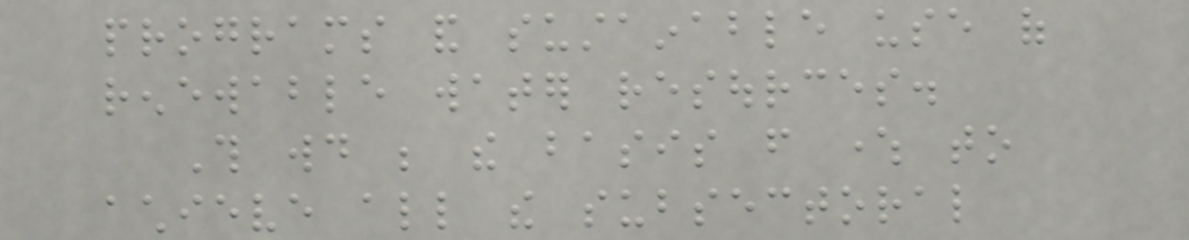programs and sustainable use of
renewable water resources.
This would be the basis from where to
achieve all the subsectoral
